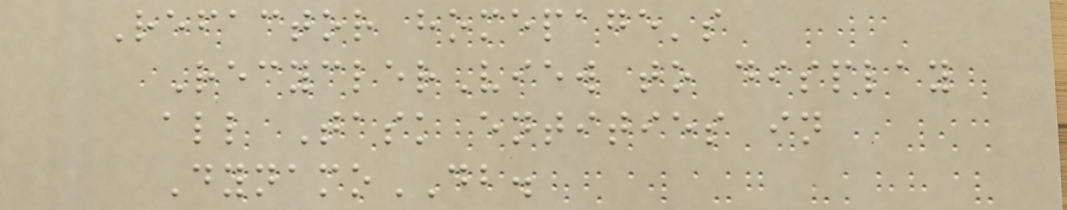Refactor homepage's
RecyclerView to display
all Task entities in
DynamoDB.
